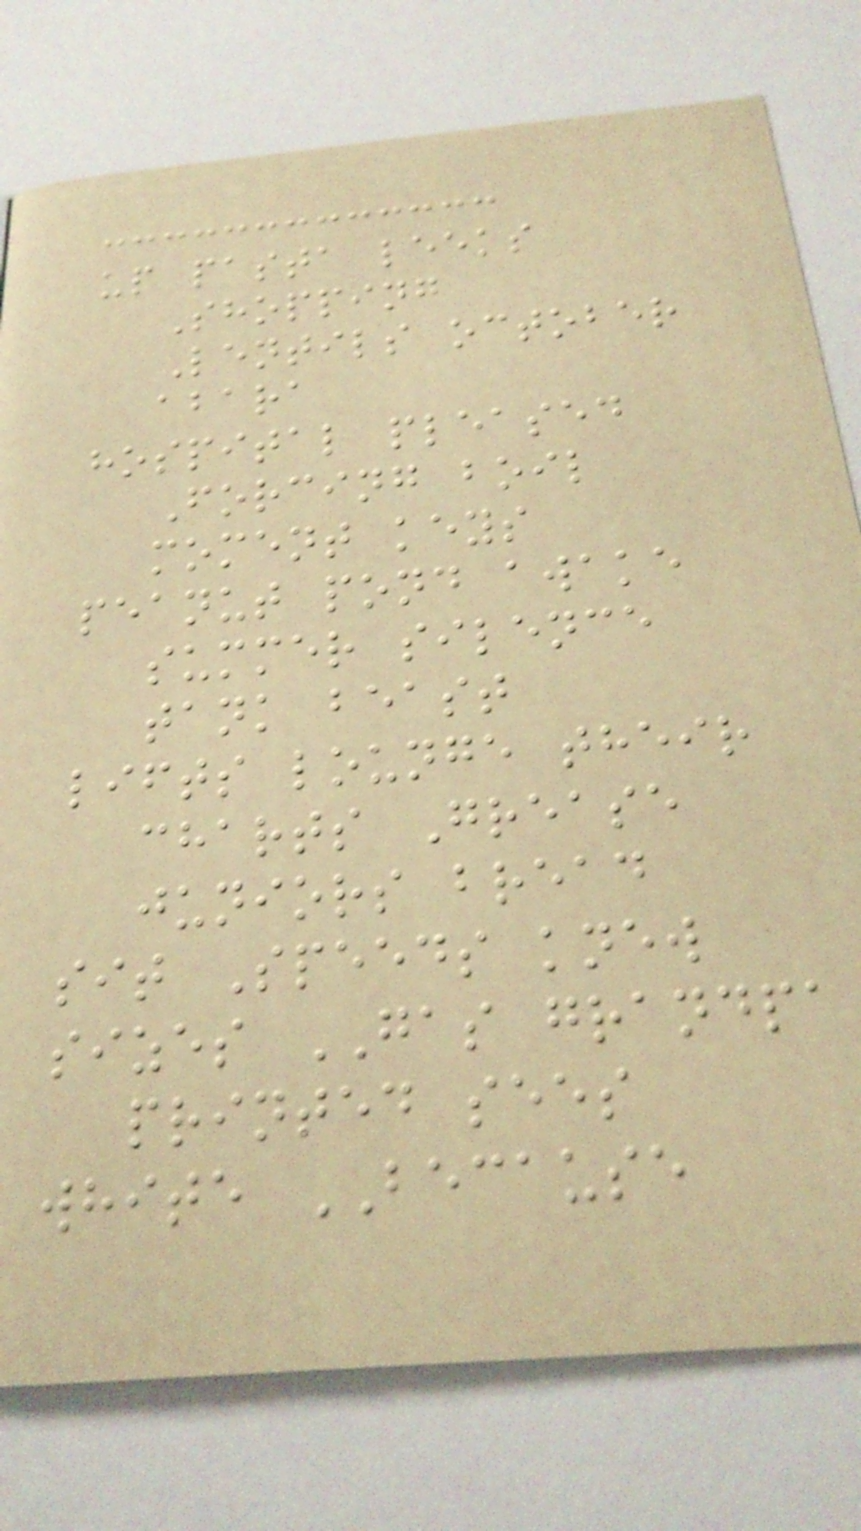up pasta leeks
Shopping
Lentils october
abara
hospital pleased
Forcing boil
moment keys
peanut pond awake
summer silence
tank beast
lifts lounge their
charts Grease
juniors bread
sit Speeds knew
sizes GAS grandpa
printed sees
white BECAUSE
